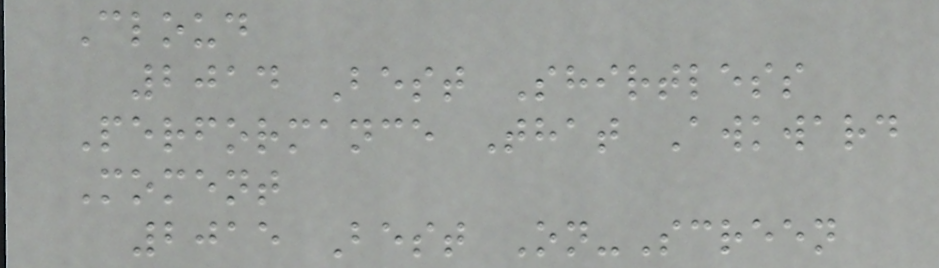Cloud
2014 Best Shirtless
Performance That Awkward
Moment
2015 Best On-Screen
